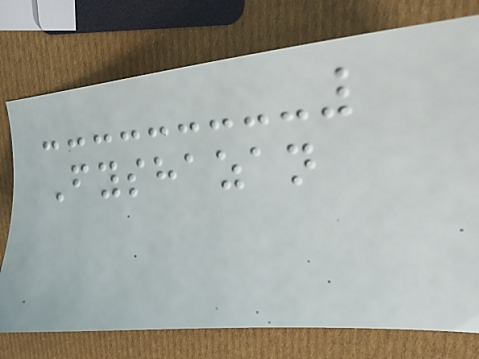Fyshazan
